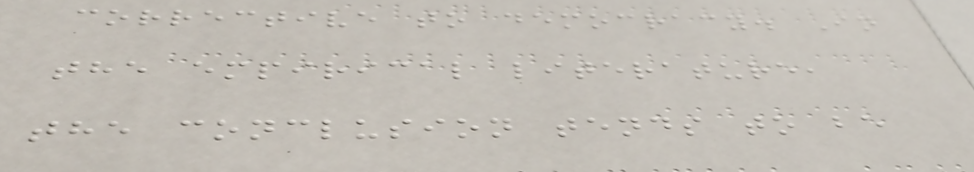corrective to democracy. In
the empirical literature,
the conclusion tends to be
